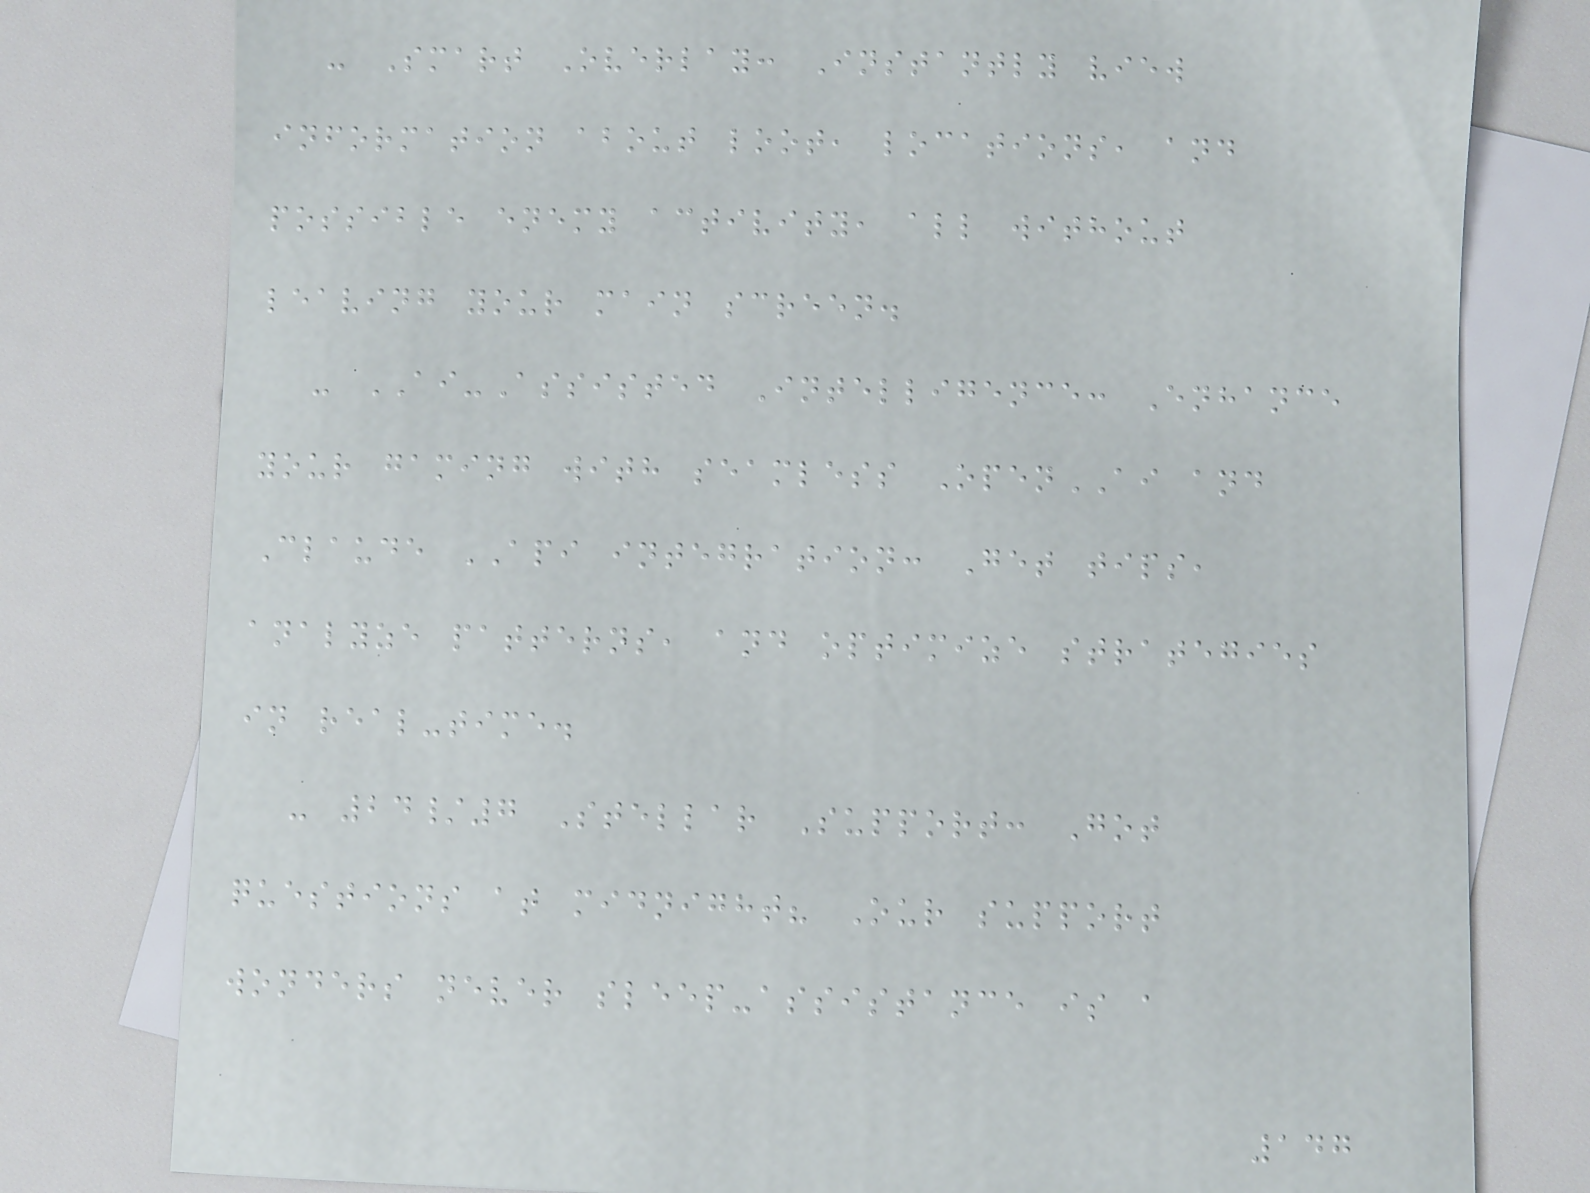- Smart Overlay: Instantly view
information about loot, locations, and
possible enemy activity, all without
leaving your main screen.
- AI-Assisted Intelligence: Enhance
your gaming with seamless OpenAI and
Claude API integration: Get tips,
analyze patterns, and optimize strategies
in real-time.
- 24/7 Stellar Support: Got
questions at midnight? Our support
wonders never sleep-assistance is a
147
